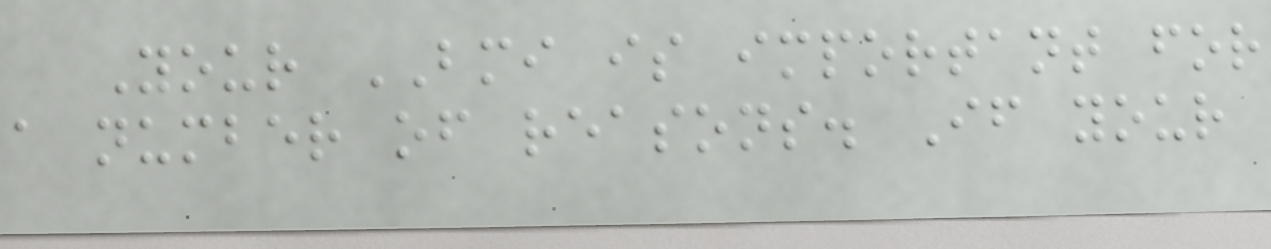Your BMI is important for
a number of reasons. If your
